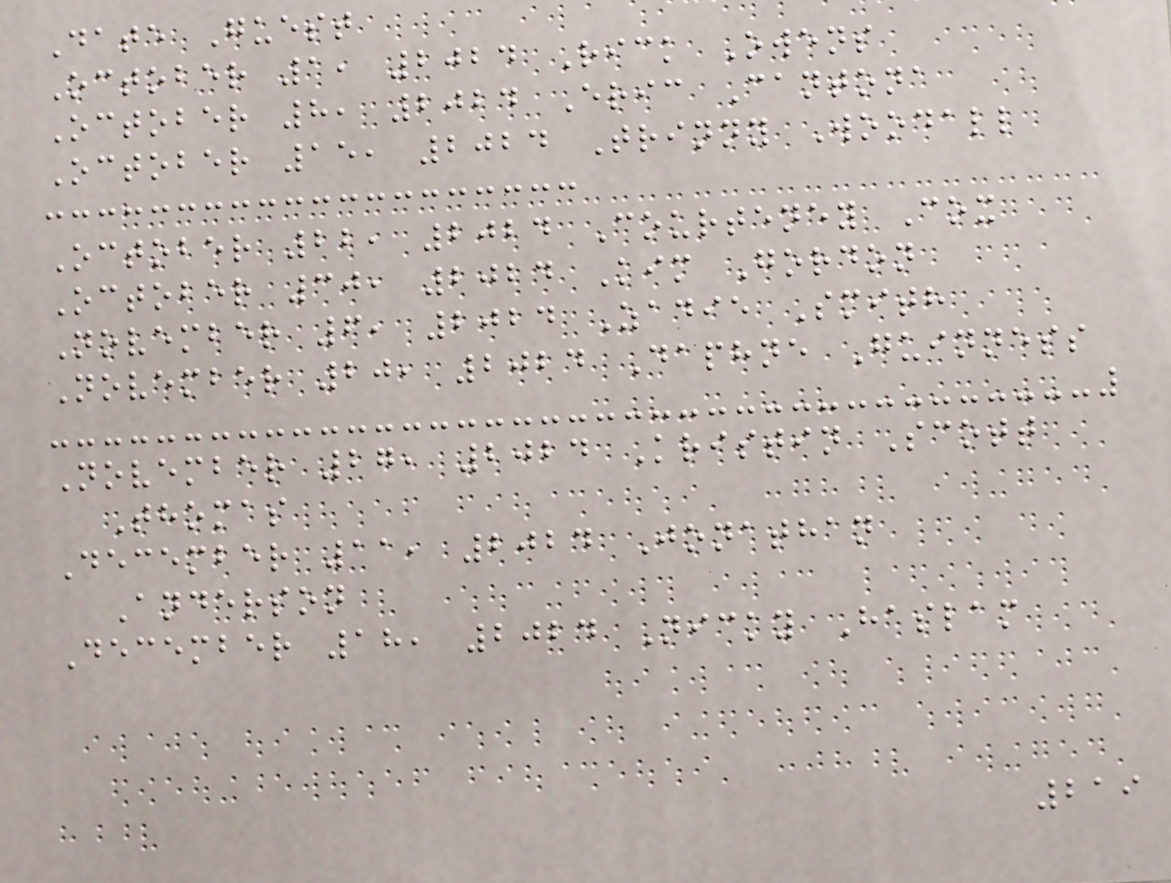Date Guest
October 1, 2024 Rick Owens
October 8, 2024 Eric Cantona
October 15, 2024 Trinny Woodall
October 22, 2024 Courteney Cox
October 30, 2024 Kim Gordon
November 6, 2024 Zadie Smith
November 20, 2024 Daphne Guinness
November 27, 2024 Kristin Scott
Thomas
December 11, 2024 Jonathan
Anderson
December 18, 2024 Nicky Haslam
219
